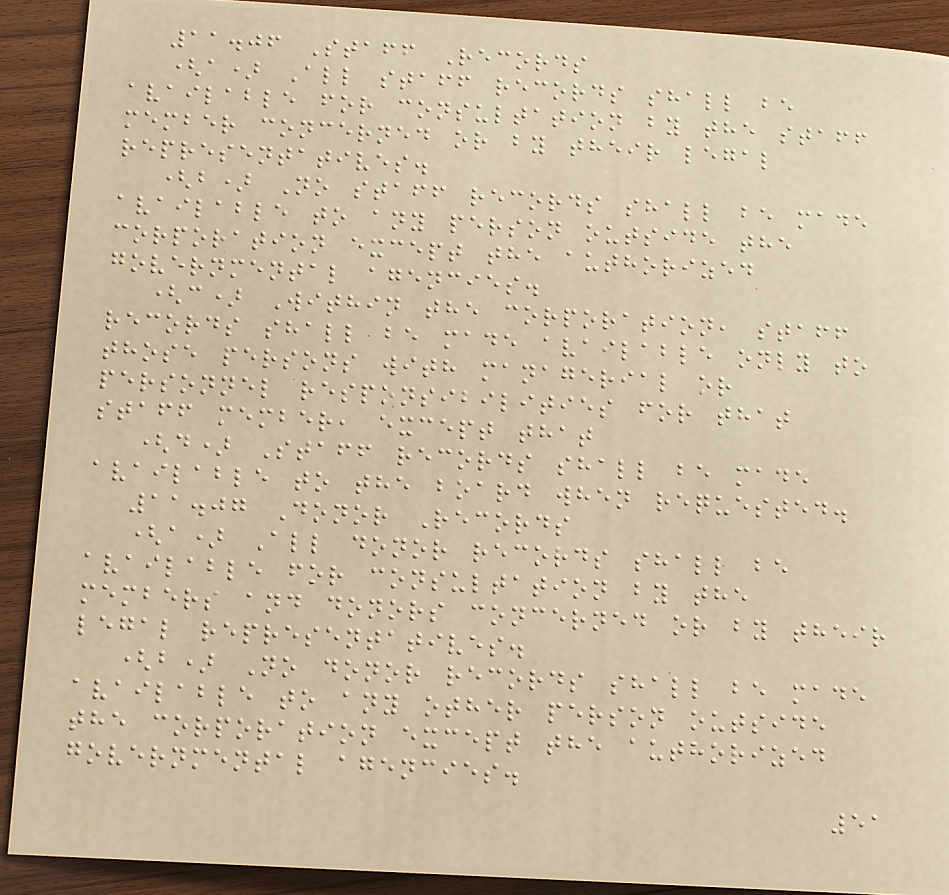11.06 Staff Records
(a) All staff records shall be
available for consultation by the staff
member concerned or by their legal
representatives.
(b) No staff records shall be made
available to any person outside the
corporation except the authorized
governmental agencies.
(c) Within the corporation, staff
records shall be made available only to
those persons with managerial or
personnel responsibilities for that
staff member, except that
(d) Staff records shall be made
available to the board when requested.
11.07 Donor Records
(a) All donor records shall be
available for consultation by the
members and donors concerned or by their
legal representatives.
(b) No donor records shall be made
available to any other person outside
the corporation except the authorized
governmental agencies.
51
